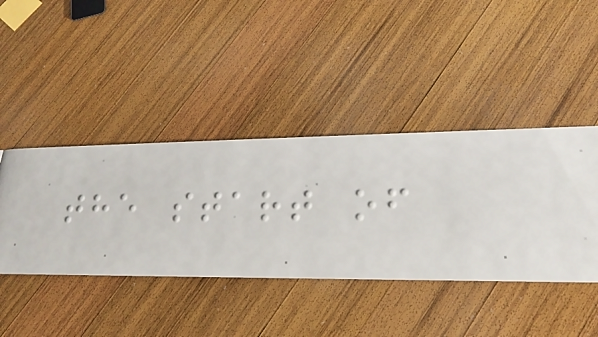the start of
